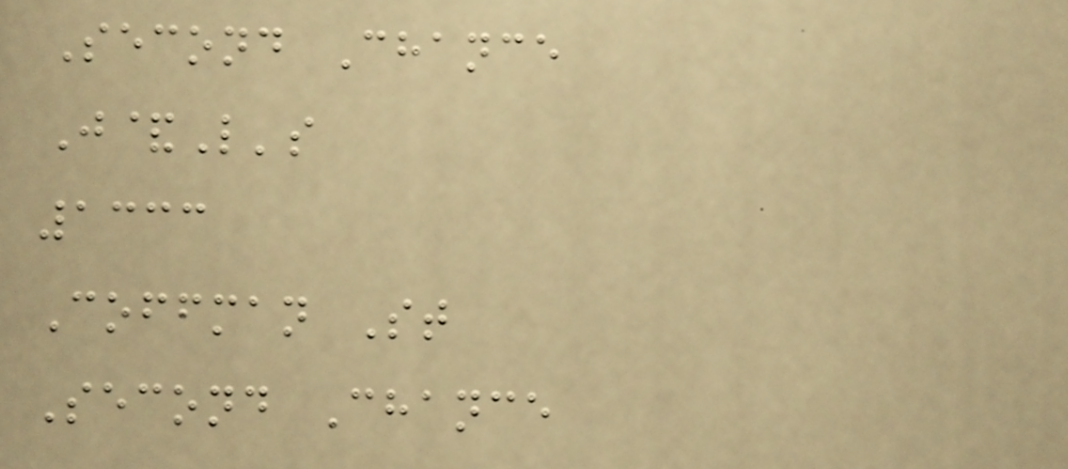Second Chance
J&L's
1333
Coffman St
Second Chance
